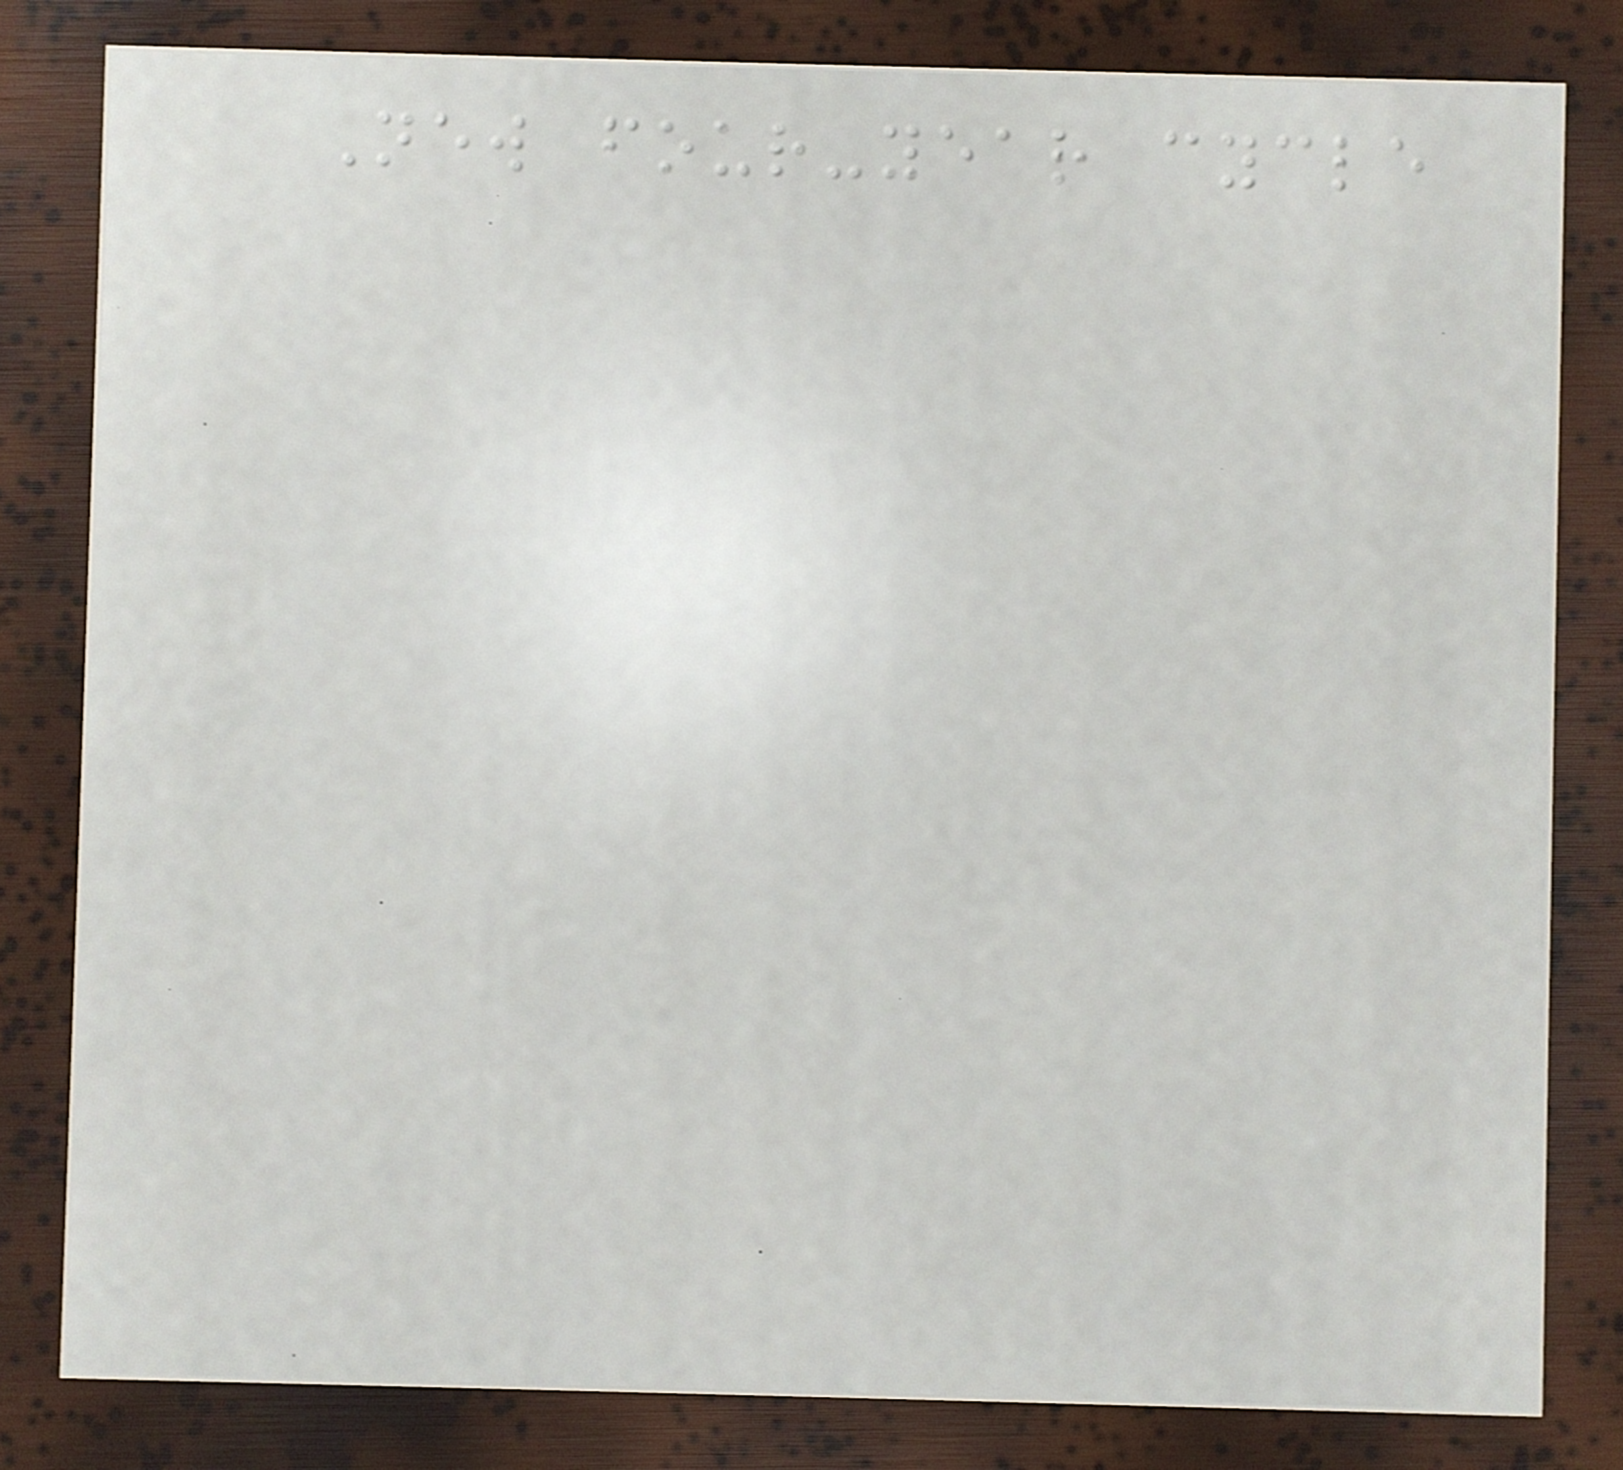New four-year cycle
